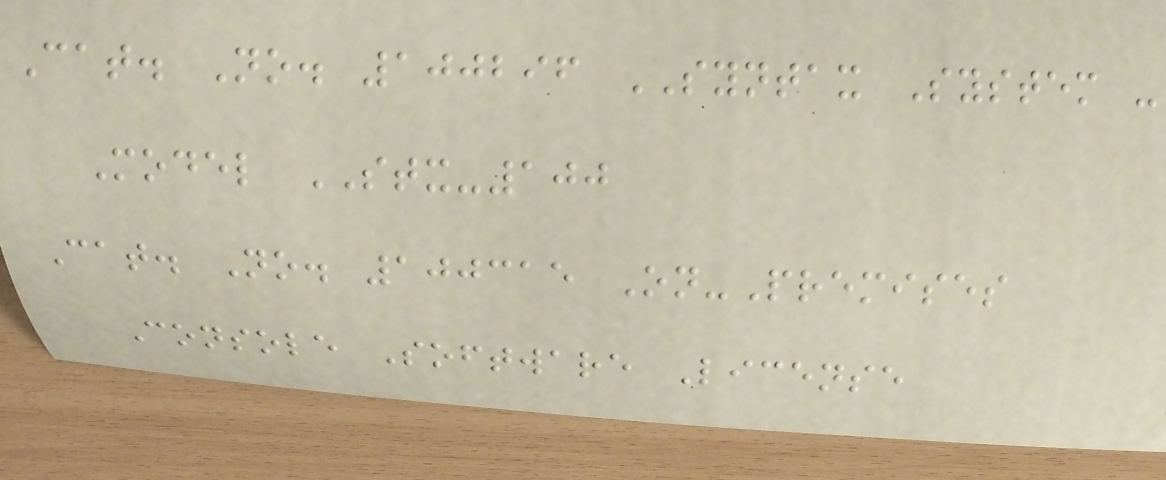Cat. No. 100296 SYNTAX System -
Model STX-100
Cat. No. 100315 On-Premises
Console Software License
